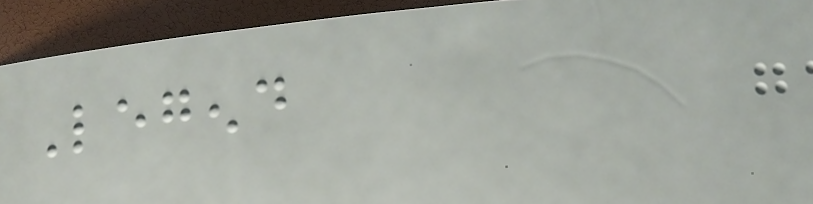Legend
